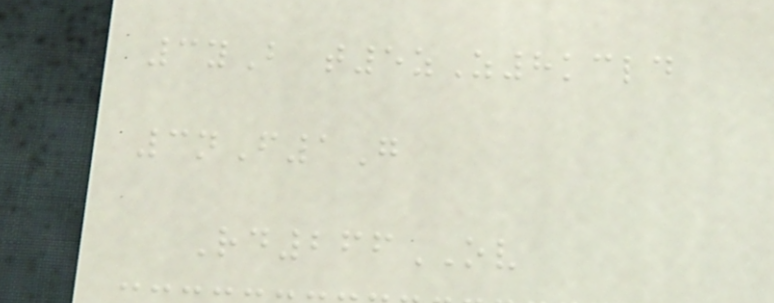3yB t5zZ8kcld
3nF1G
Rd266OV
